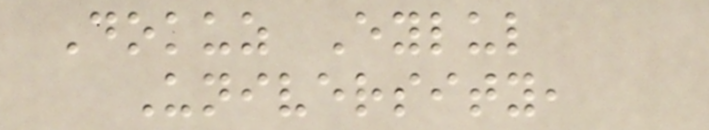Dokuz Eylul
University,
